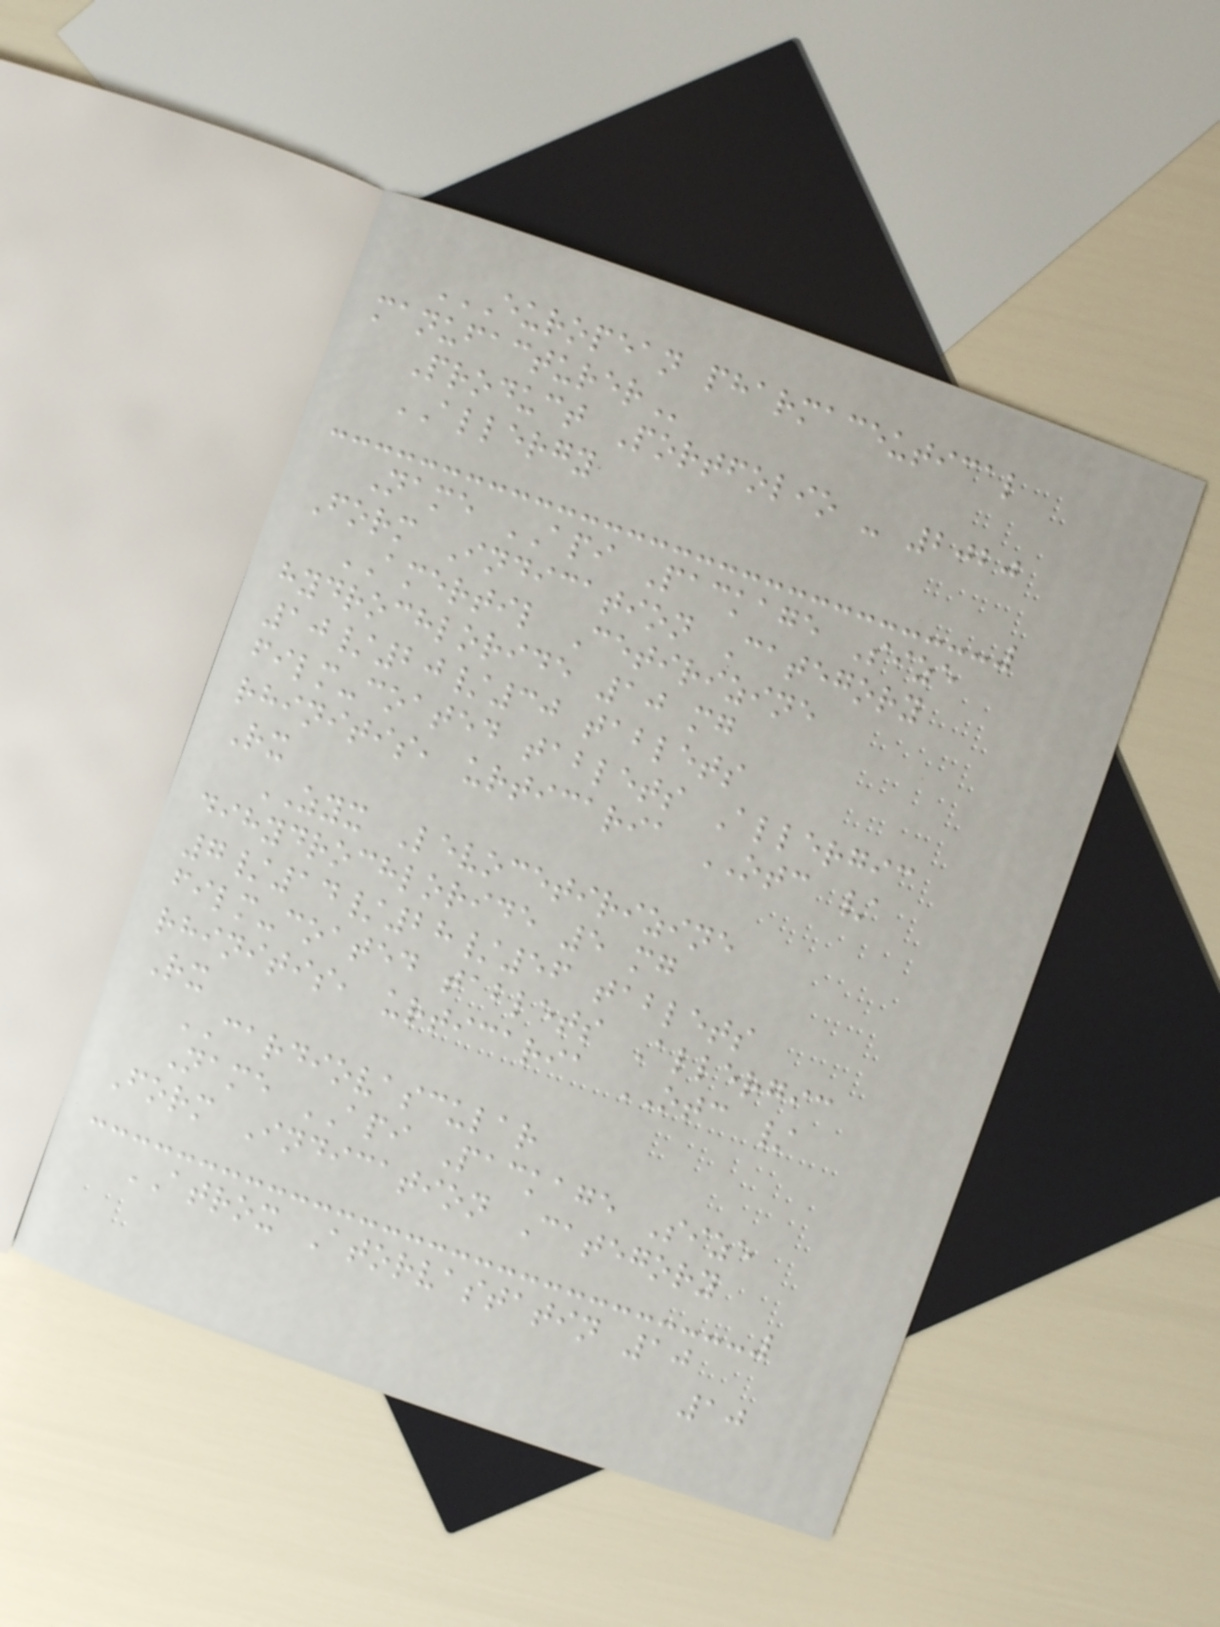EUROPEAN PHARMACEUTICAL
MANUFACTURER
Product Portfolio - 2020
ALLERGY
Name API Package Size
Form Indication Category
AMERTIL Cetirizine
hydrochloride 10 mg
10/20/30 tablets
film-coated tablets Allergic
rhinitis, urticaria OTC /
Rx
ZYX Levocetirizine
dihydrochloride 5 mg
7/14/28/56 tablets
film-coated tablets Allergic
rhinitis, urticaria OTC /
Rx
CARDIOVASCULAR
Name API Package Size
Form Indication Category
ATROX Atorvastatin 10
10
